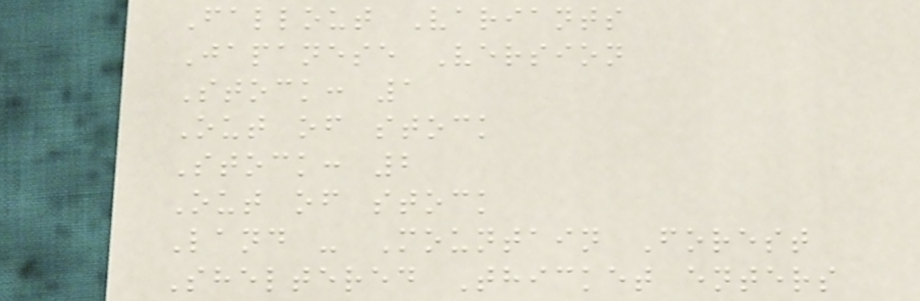Fallout Variants
Japanese Version
Stock: 1
Out of stock
Stock: 2
Out of stock
Land - Mountain Forest
Sheltered Thicket enters
